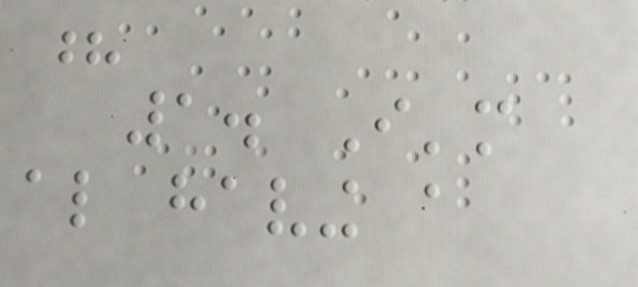?
1. I'm
also having a
